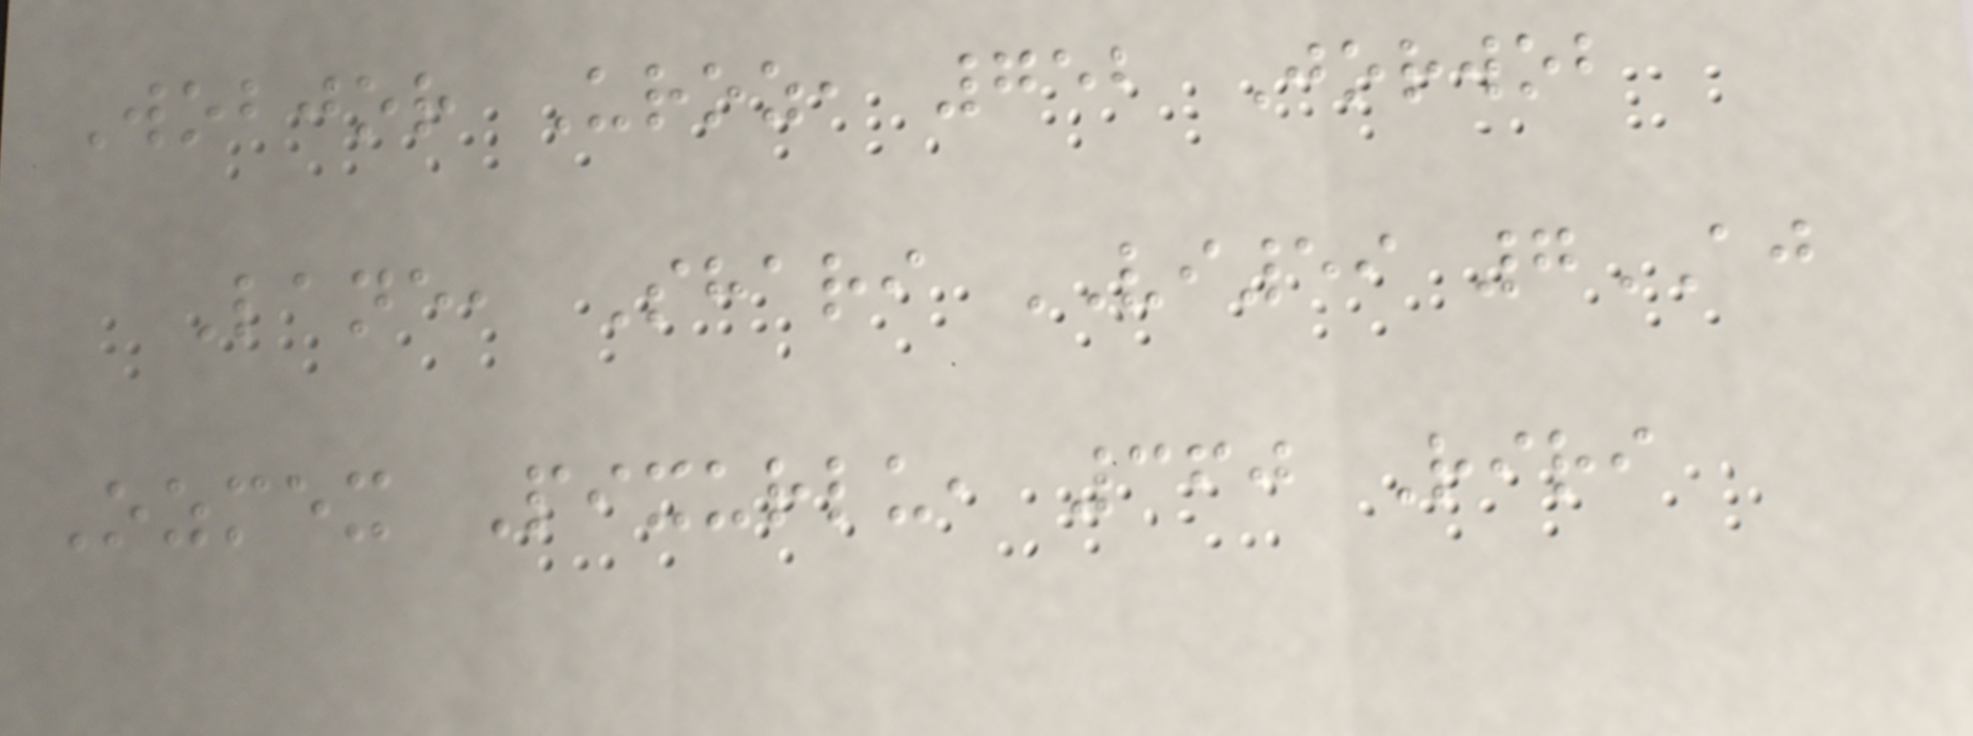Wobjor Uroz, 752 Jorwob
Lane, Shari VI59 7AJ
Ozmex Pixurlu, 360 Riri
